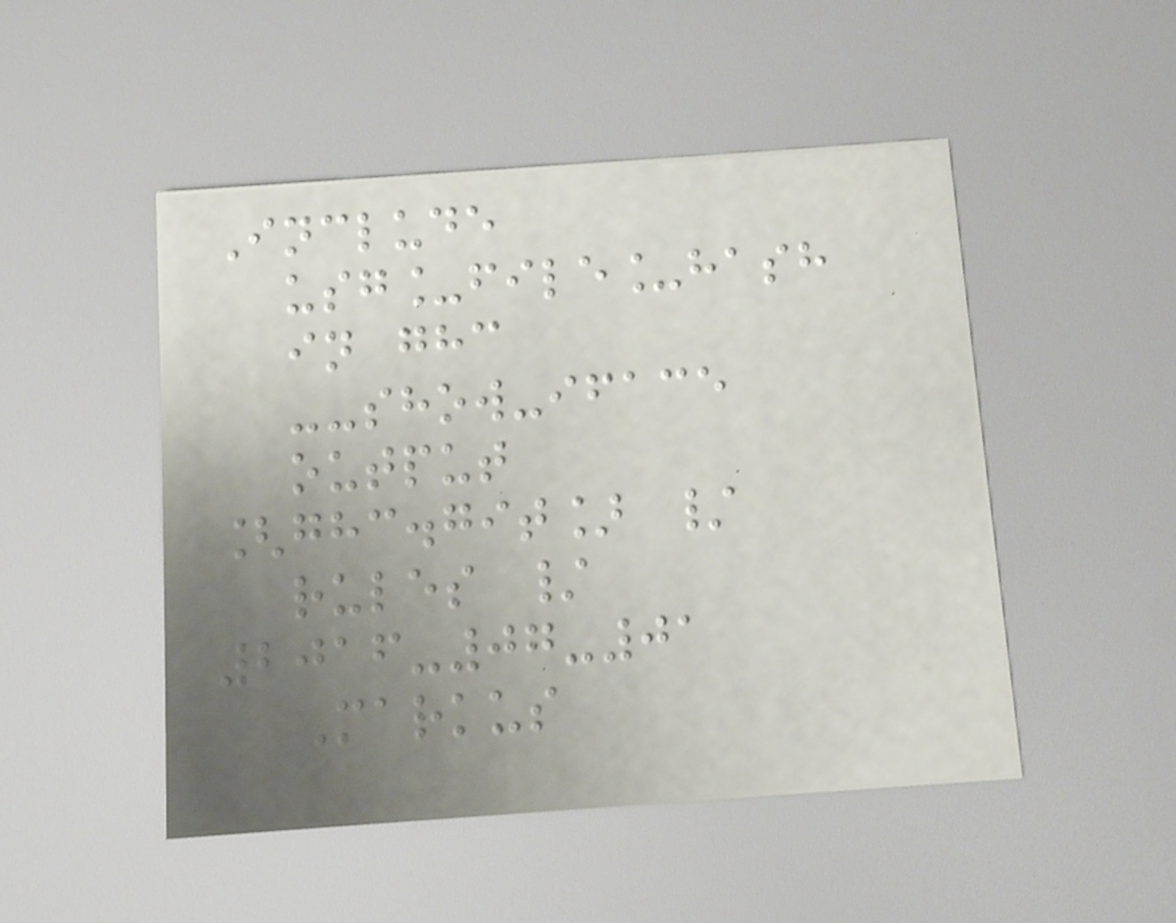Include
usg_file_hash
in ghc
--show-iface
output
[ghc.git] /
rules /
2016-07-01
Markus
